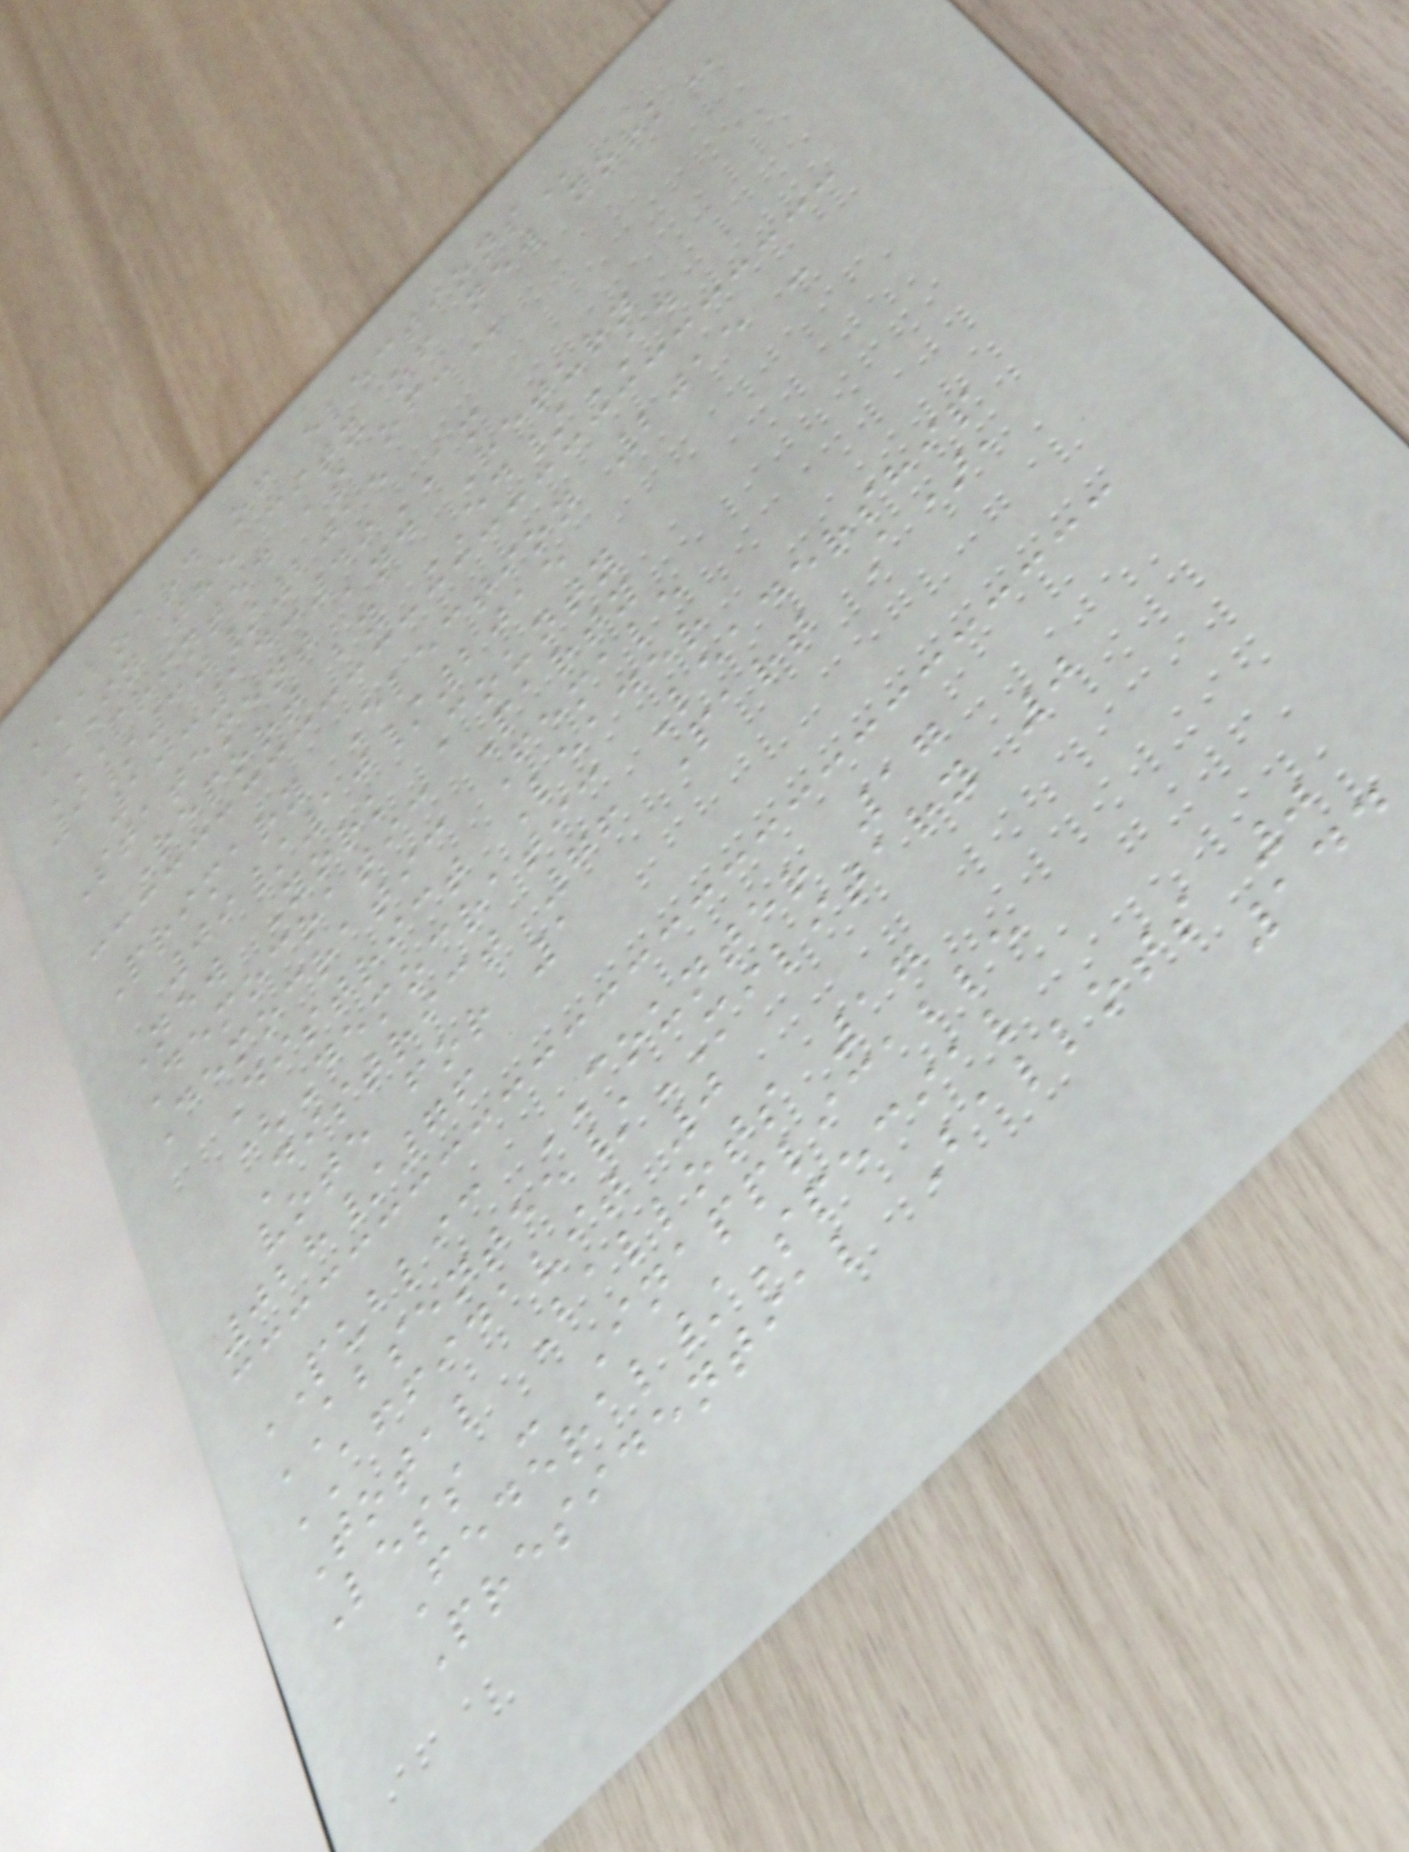BOARD OF ELECTIONS
IN THE CITY OF NEW YORK
PRINTED AS OF:
9/30/2015
10:14:49AM
Statement and Return
Report by ED/AD
Primary Election 2015 -
09/10/2015
New York County
Democratic Party
Democratic Female
District Leader
(Democratic Leadership
District 76 Part A),
vote for 1
028/76
PUBLIC COUNTER 17
ABSENTEE/MILITARY 0
AFFIDAVIT 0
Total Ballots 17
Less - Inapplicable
Federal/Special
Presidential Ballots 0
144
